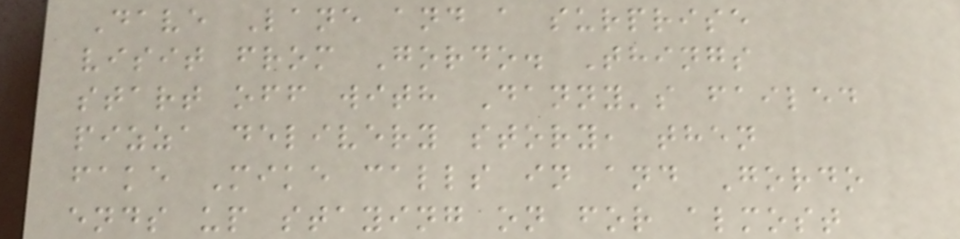Dave Lane and a surprise
visit from Gordo. Things
start off with Danny's failed
pizza delivery story, then
fake Mike calls in and Gordo
ends up staying on for almost
